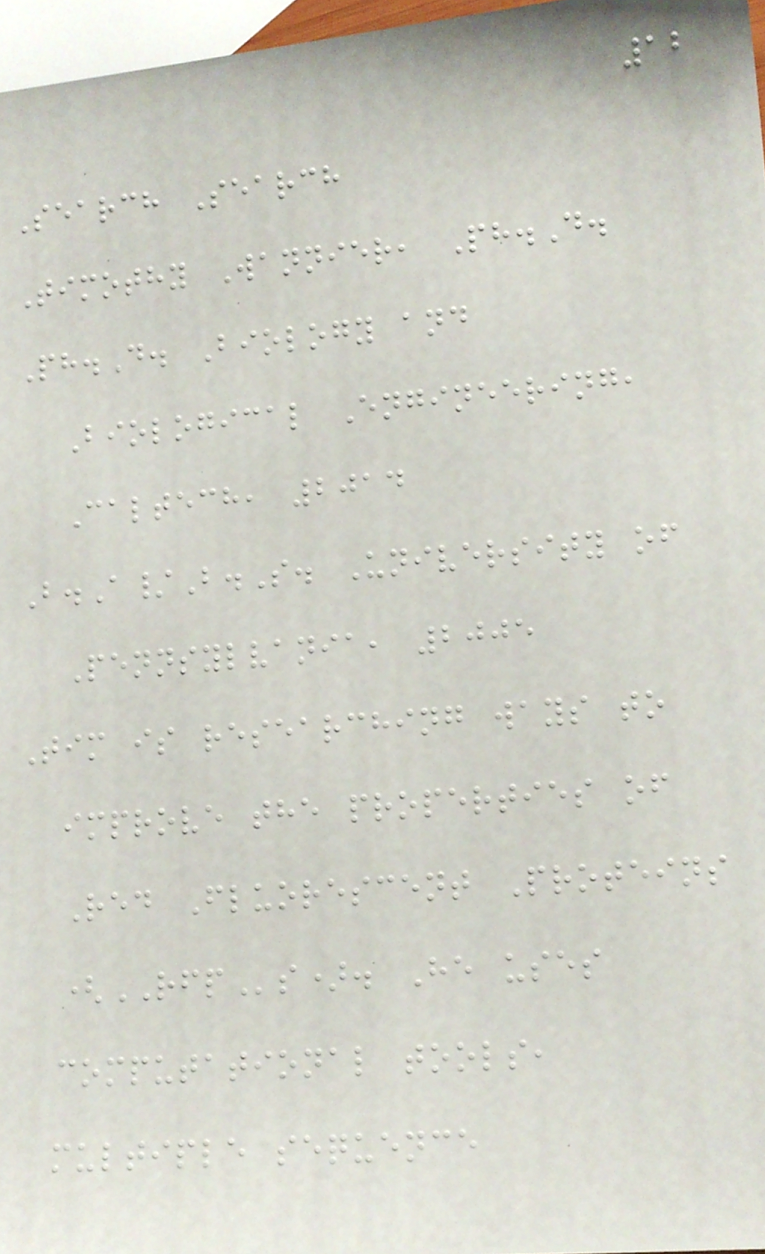12
Search Search
Timothy Wannier, Ph.D.
Ph.D. Biology and
Biological Engineering,
Caltech, 2014
B.A/B.S. University of
Pennsylvania, 2005
Tim is researching ways to
improve the properties of
Red Fluorescent Proteins
(RFPs). He uses
computational tools,
multiple sequence
